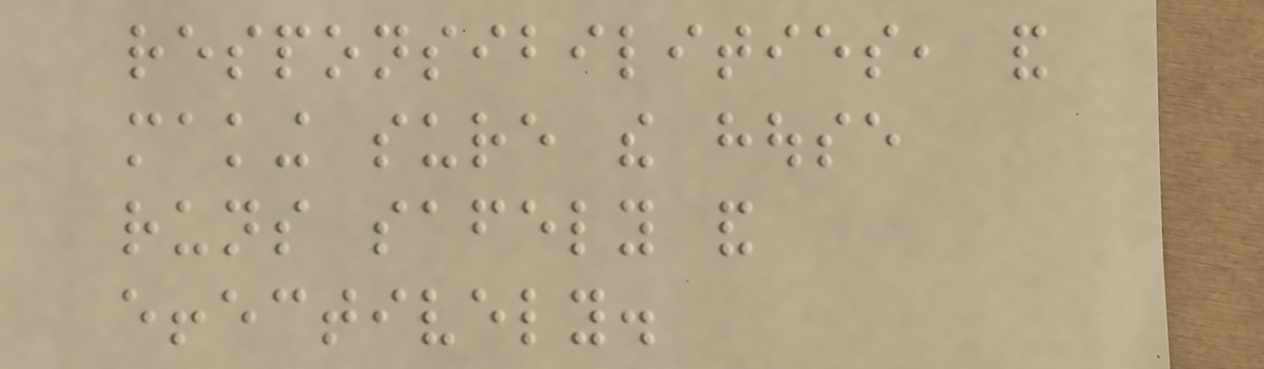responsibilities, and
making sure the house
runs safely and
effectively.
